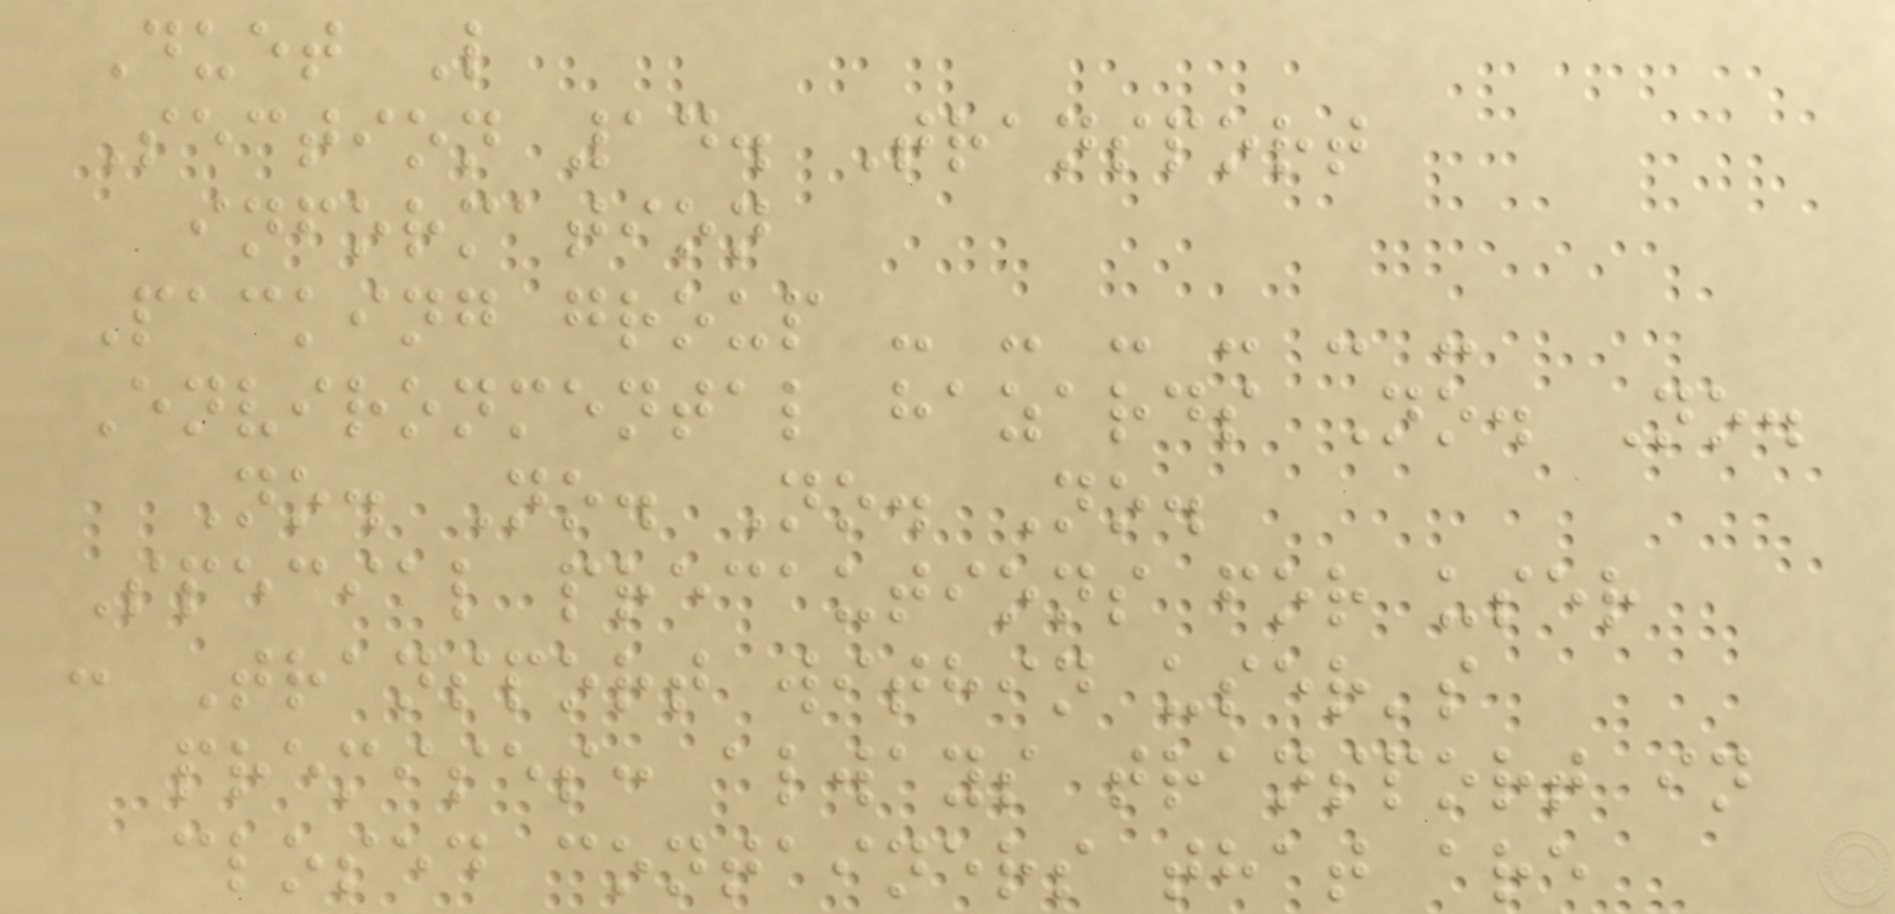Duet L
Section 14. Transport
information
Packing group - - - - - -
Environmental hazards No. No.
No. No. No. No.
Special precautions for user
: Transport within user's
premises: always transport in
closed containers that are
